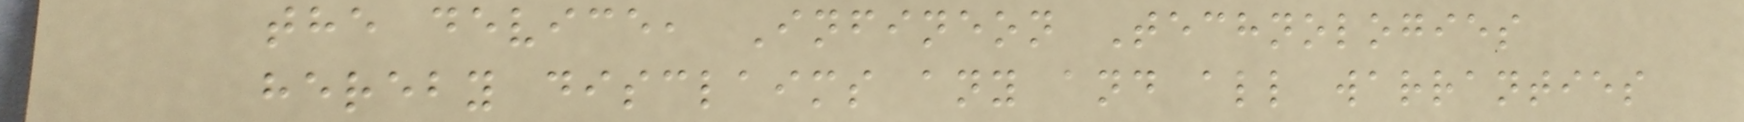the device, Infineon Technologies
hereby disclaims any and all warranties
